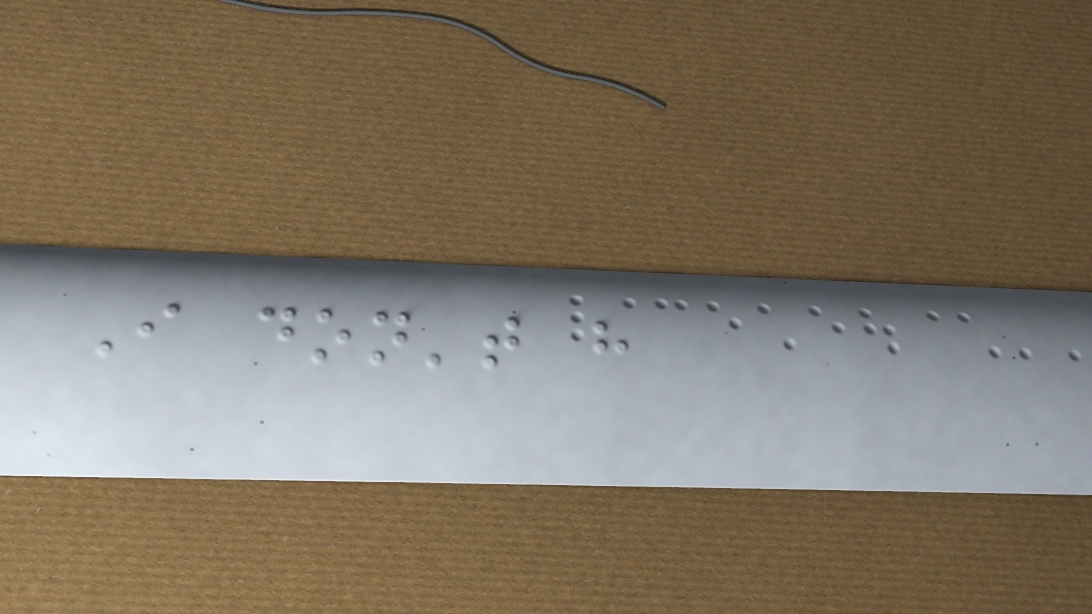I don't have
